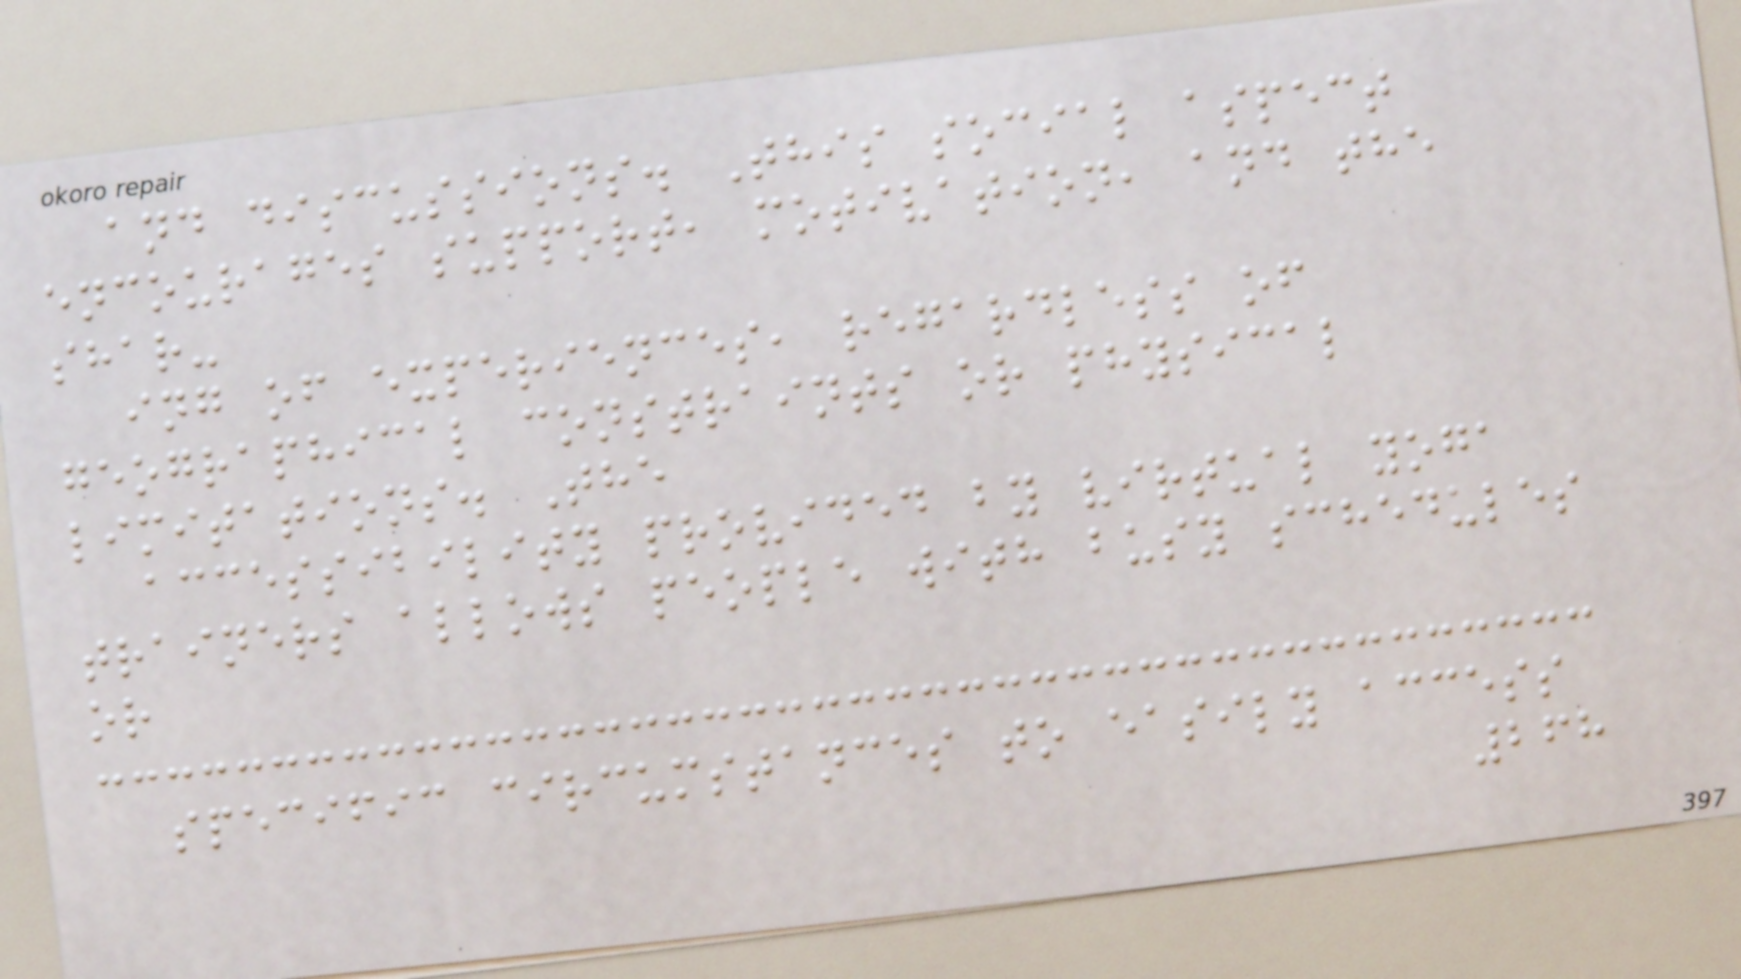and discussions. This social aspect
encourages support, motivation, and the
shar-
ing of experiences, regardless of
geographical constraints or physical
limitations. The
accessibility provided by virtual yoga
trainers allows people with busy schedules
or
specific circumstances to easily access
268
